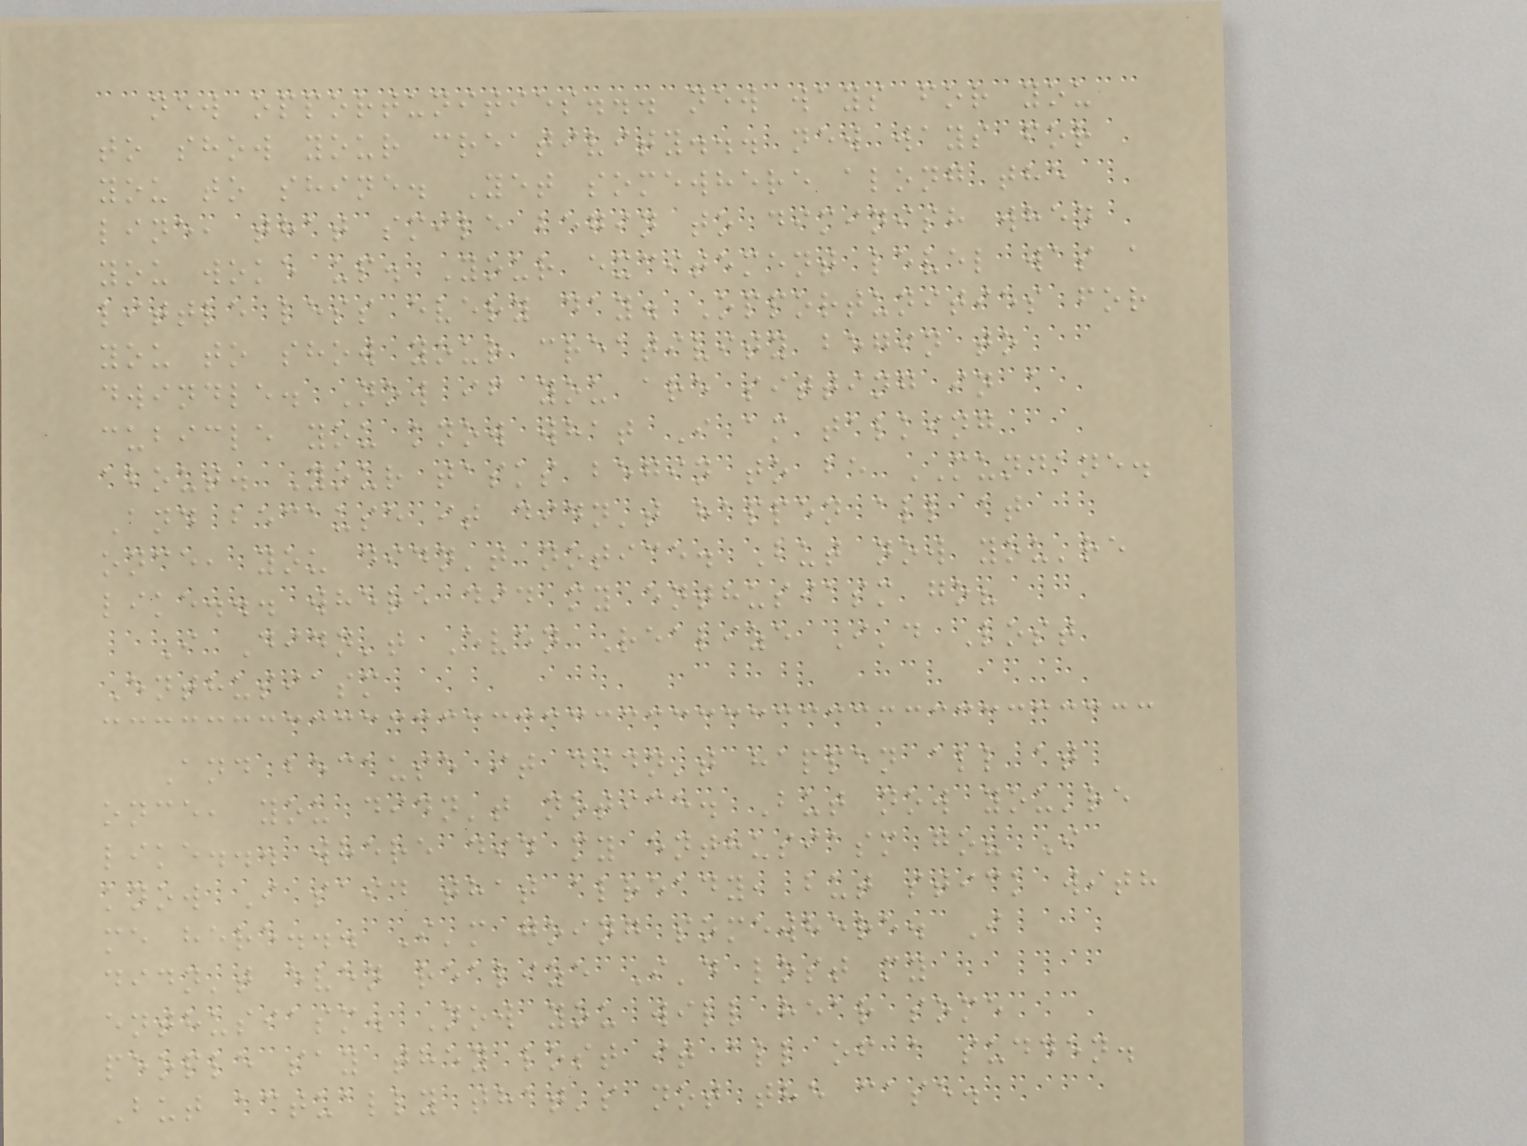new opportunities... new ways for you
to show your creativity... new ways for
you to shine. Yet somewhere along the
line, that smile begin to diminish when
you woke up. Your excitement level was a
little less every day. Opportunities for
you to show your creativity begin to
dwindle. Now if you are sitting in a
cubicle you know what I am talking
about. Your tasks begin to be MUNDANE.
And because it didn't happen all at
once, you didn't notice. But now you're
like... where did my enthusiasm go?
I Didn't Even Realize I'd Lost
Enthusiasm
And because it didn't happen all at
once, you didn't notice. But now you're
like... where did my enthusiasm go? I
know I said that already, but stick with
me here... I'm going somewhere. I
didn't even realize I'd lost my
enthusiasm. Now you will hear some
people say they lost it all of a sudden.
But actually that's not the case.
